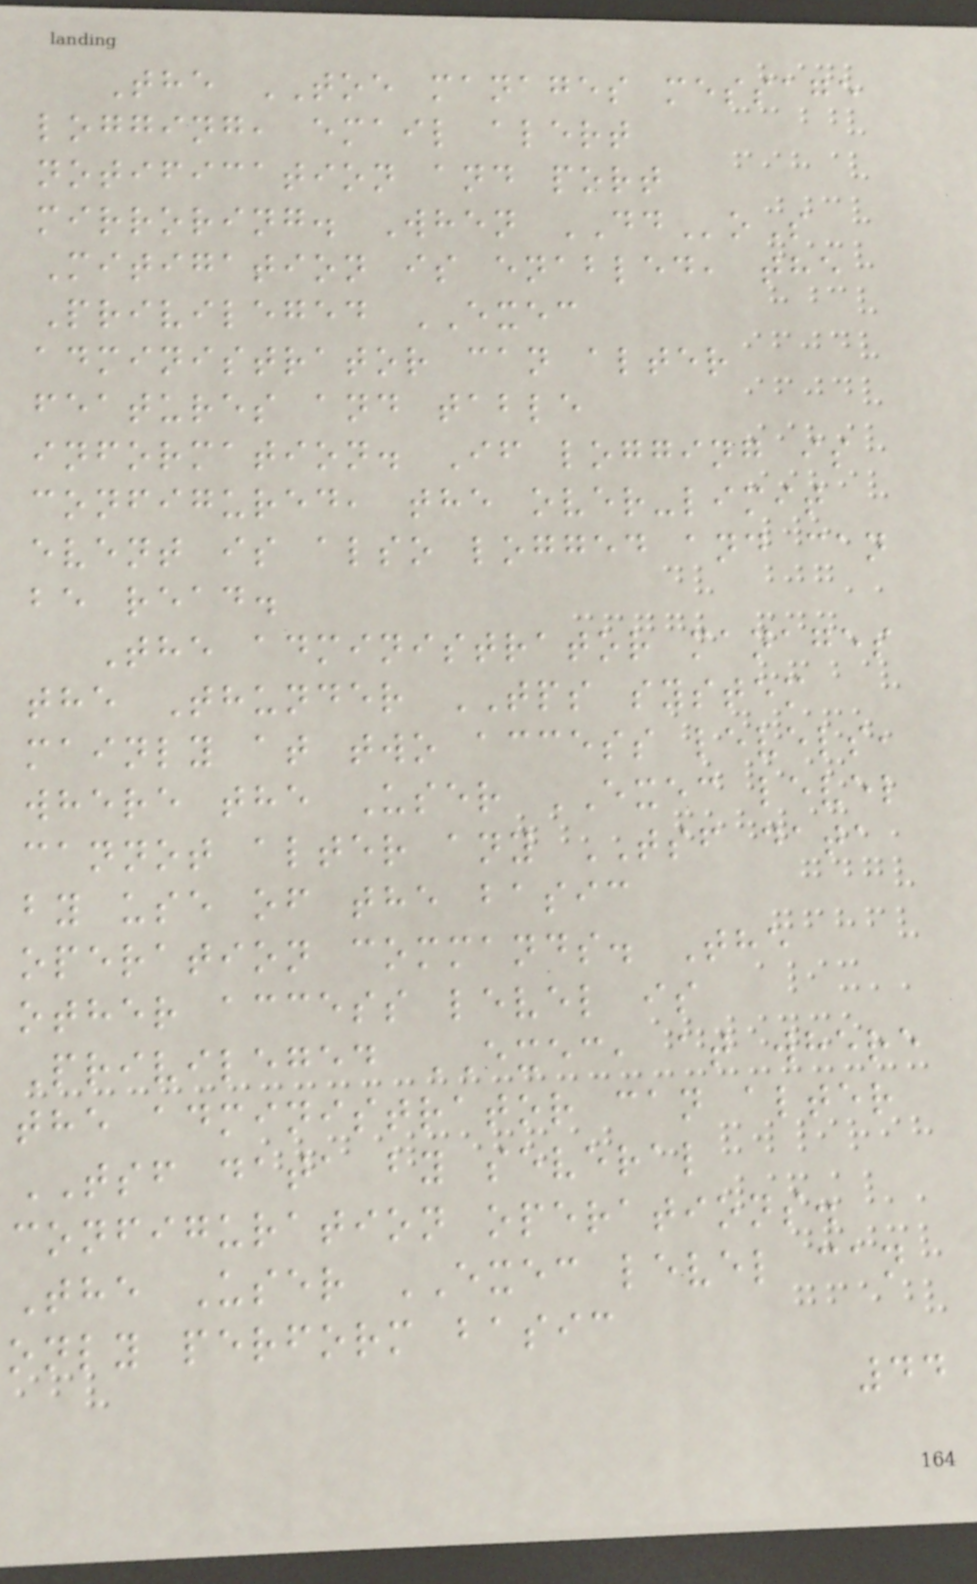The TOE manages message
logging, email alert
notification and port
mirroring. When DDoS
Mitigation is enabled, the
Privileged EXEC
administrator can alter
features and table
information. If logging is
configured, the over-limit
event is also logged and can
be read.
The administrator manages
the Thunder TPS system
mainly at two access levels,
where the User EXEC level
cannot alter any TSF data
by use of the basic
operation commands. The
other access level is
Privileged EXEC, at where
the administrator can alter
TSF data by several
configuration operations.
The User EXEC level can
only perform basic
44
